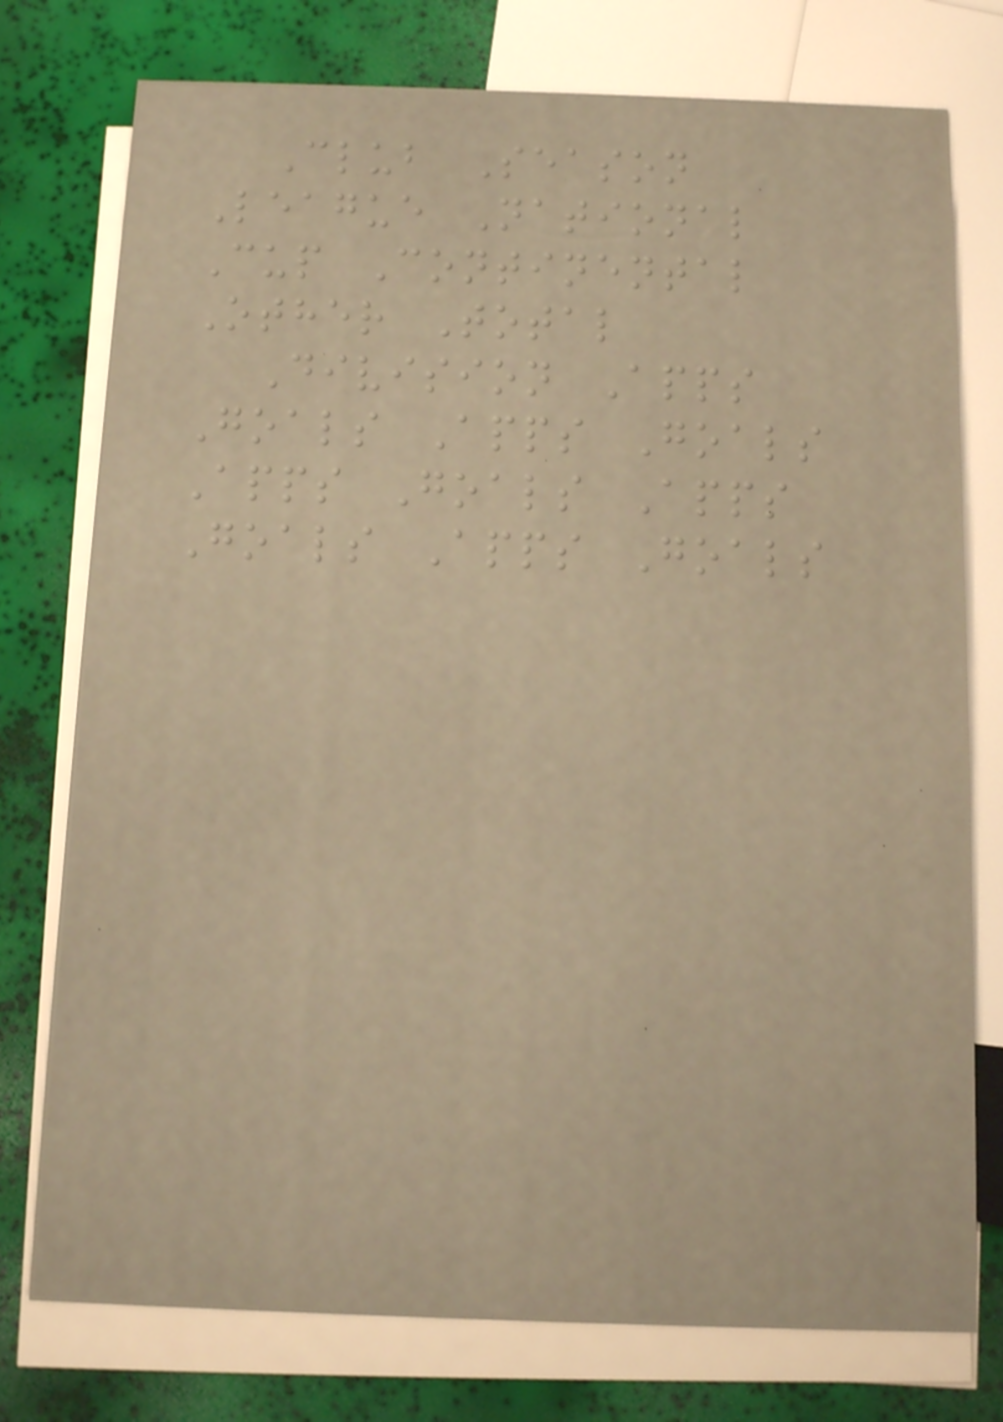Club Season
League National
Cup Continental
Other Total
Division Apps
Goals Apps Goals
Apps Goals Apps
Goals Apps Goals
